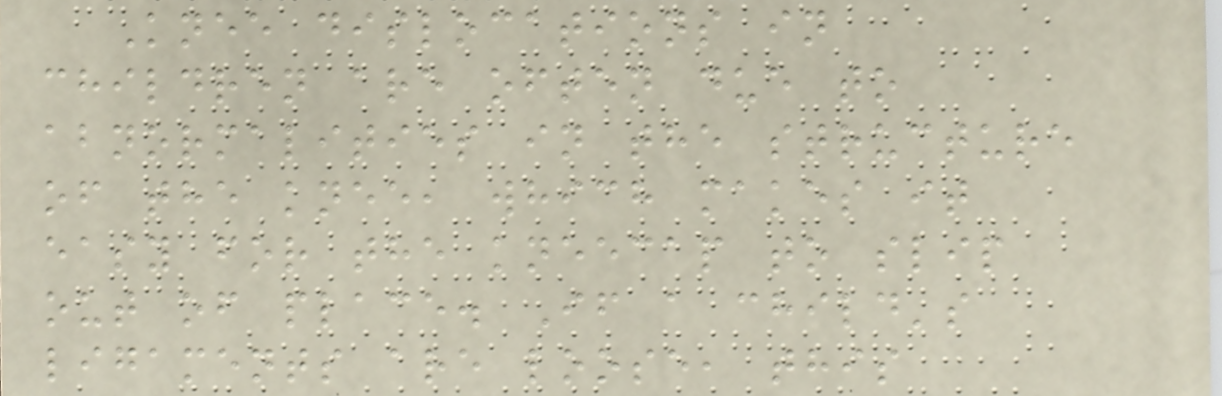Knee dislocations in
children are often due to
abnormalities in the structure
of the knee, which makes it
easy for the kneecap to slip
out of place. If a child's
ligaments are loose, this
